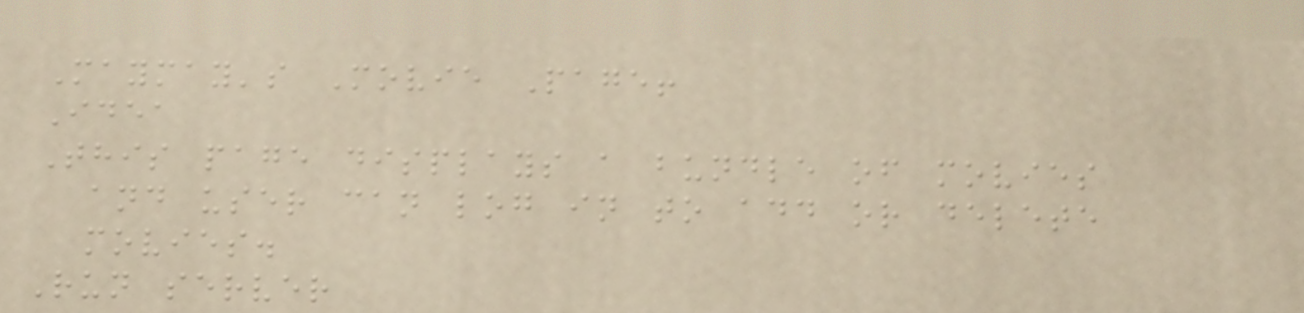Maymay's Movie Page!
Idea
This page displays a bundle of movies
and user can log in to add or delete
movies.
Run server
